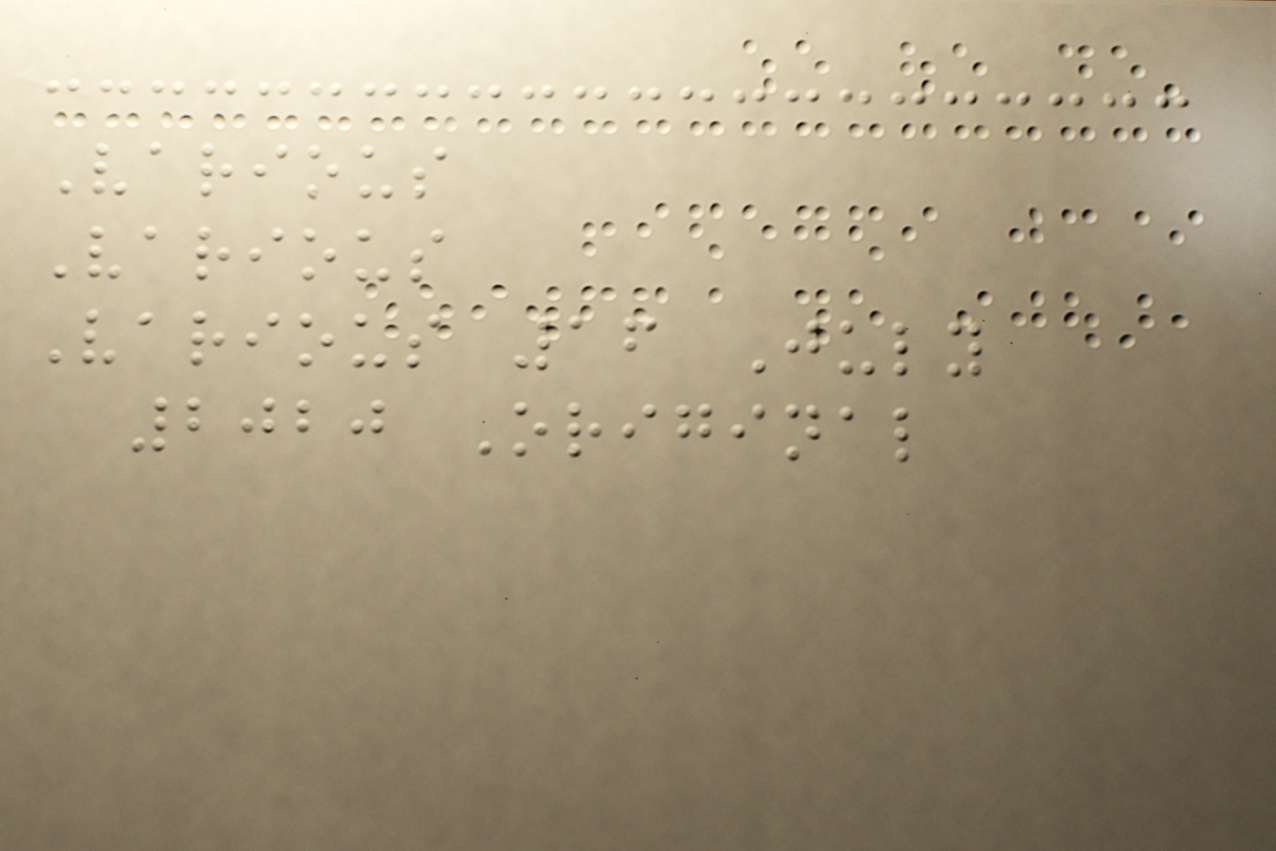Various
Various
Various 16 July
2020 Original
